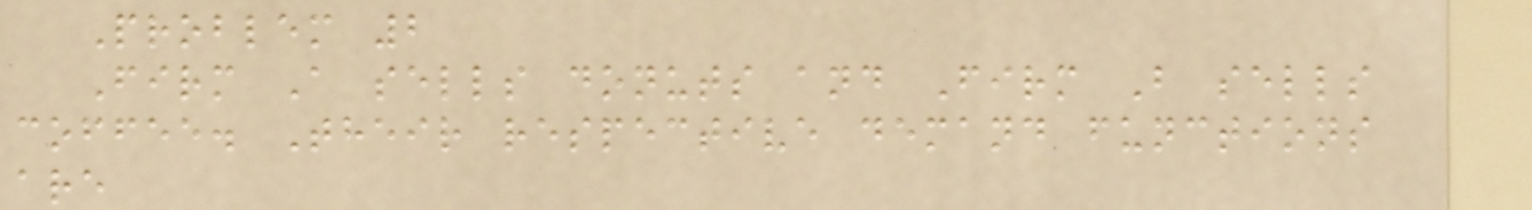Problem 2
Firm A sells donuts and Firm B sells
coffee. Their respective demand functions
are
